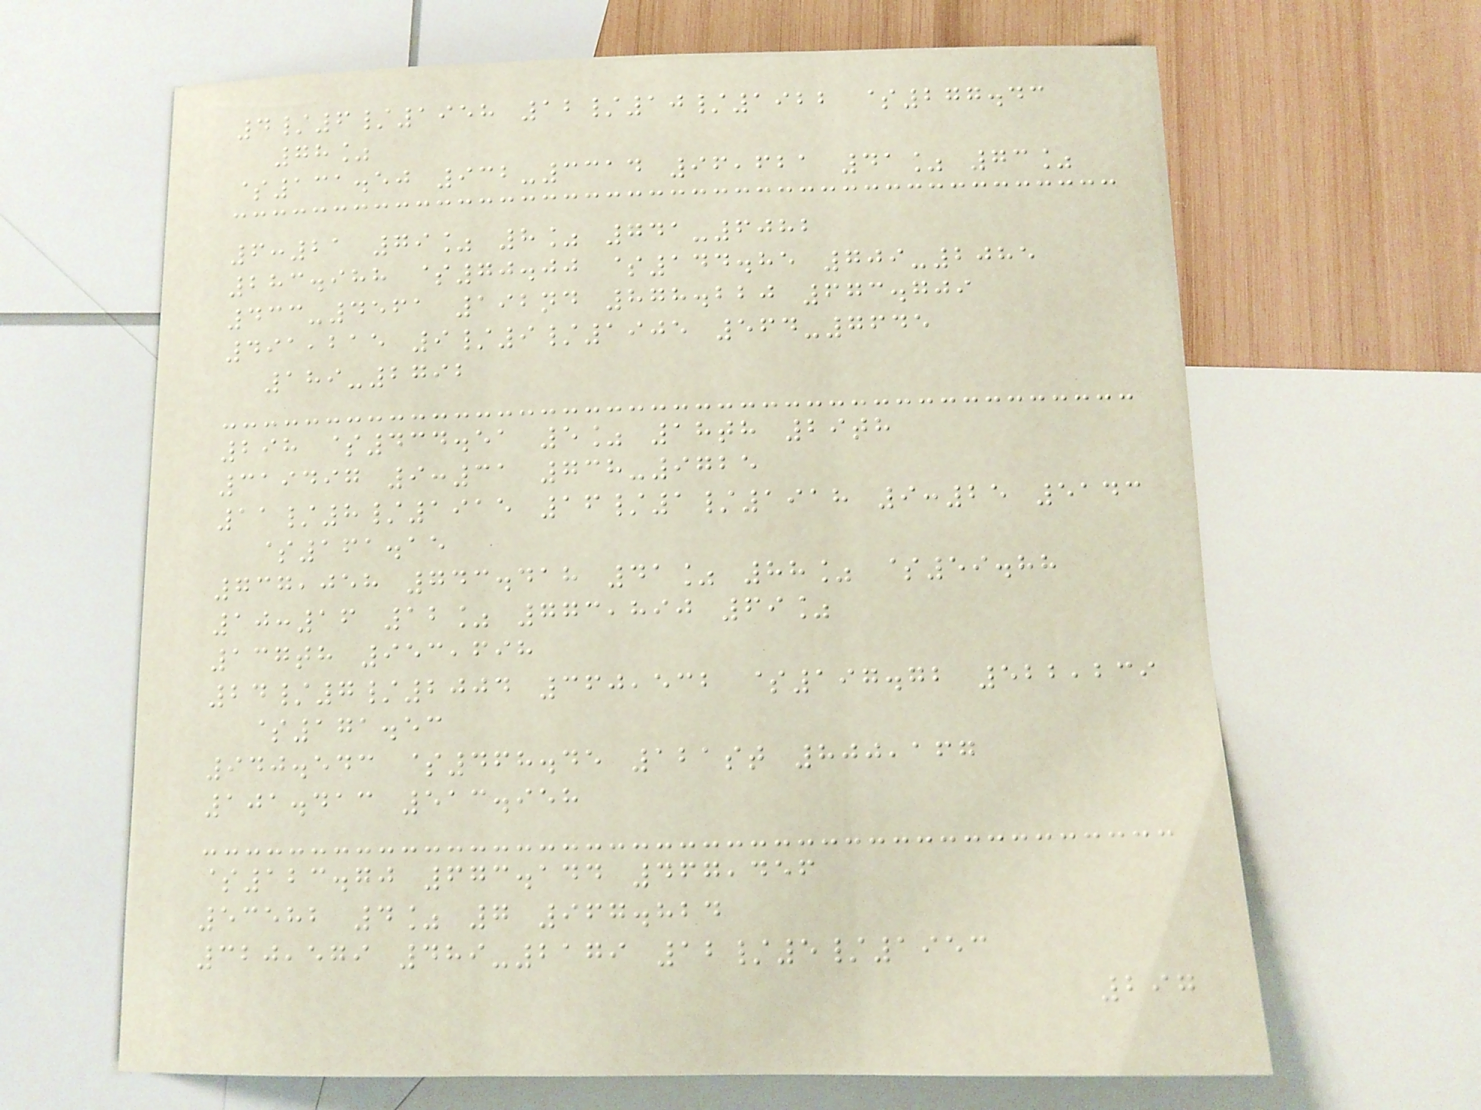4/6/1958 12/10/1922 $277.43
78%
$131.50 932-3314 96,621 41% 73%
6:21 79% 8% 741-6082
283.988 $70.00 $144.85 709-2085
433-4561 192nd 878.220 673.709
491,215 9/9/1905 564-7645
189-2792
298 $434.51 5% 18th 29th
319497 9:31 738-9725
11/8/1915 16/1/1918 9:25 5143
$161.15
737,058 743.418 41% 88% $59.88
10:16 12% 773,890 69%
137th 953,698
24/7/2004 360,532 $197.72 522,239
$171.53
940.543 $468.45 121st 800,167
101.413 513.958
$123.70 673.144 467,456
53582 4% 7 967.824
320,579 489-2179 12/5/1953
297
